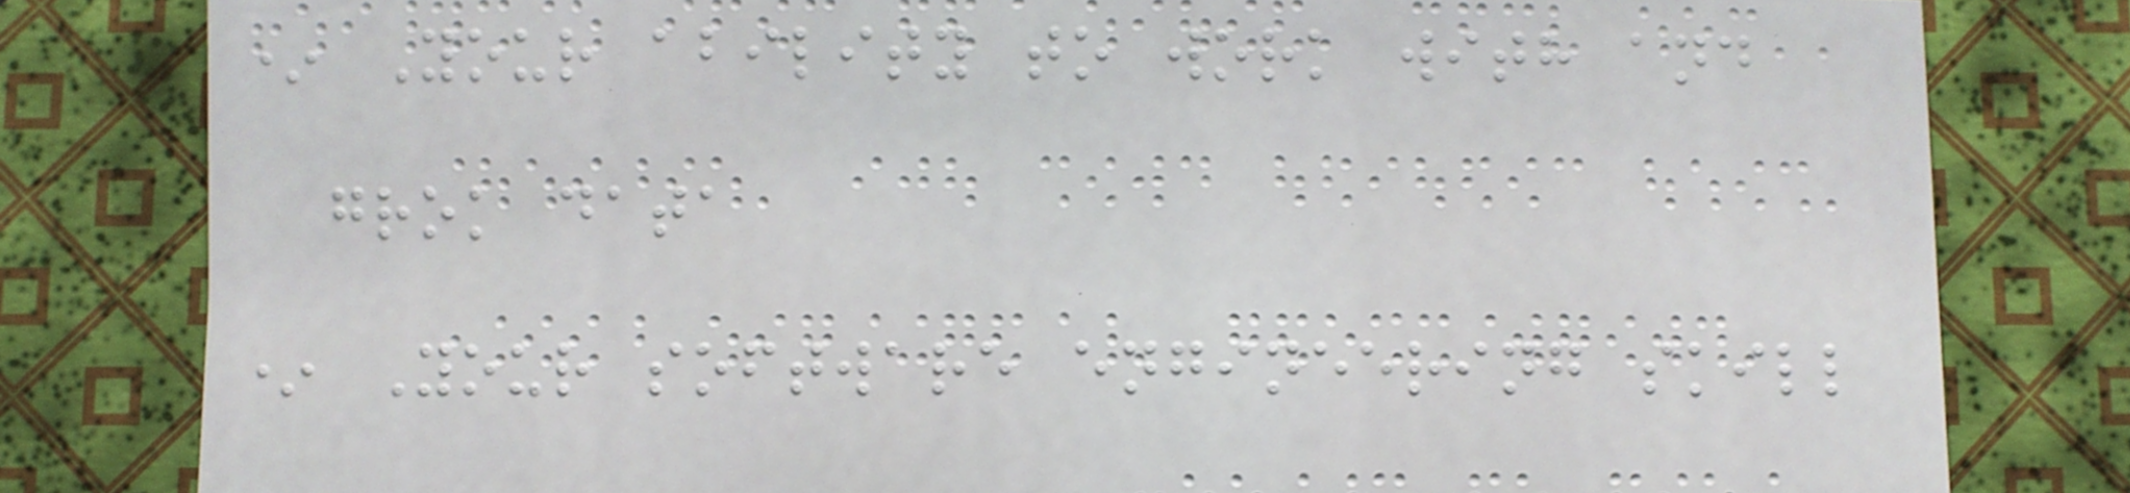* Your ability to work with and
grok data
* Your software engineering skill
